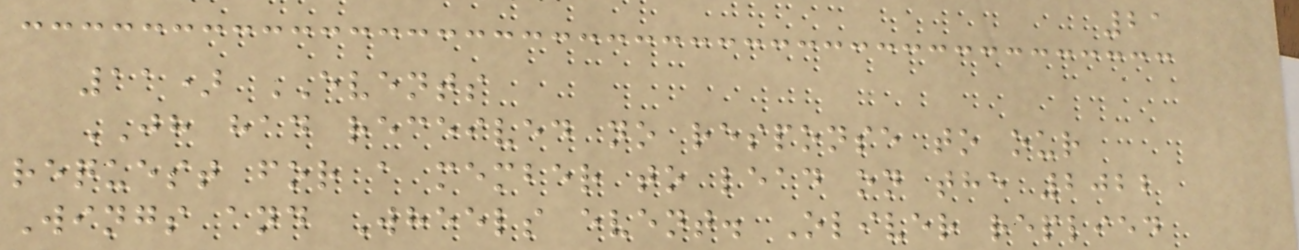21
11) EVENTS
JH had received no response to our
request for a member to lead on the 2022
Wings and Wheels event. Oliver replied
